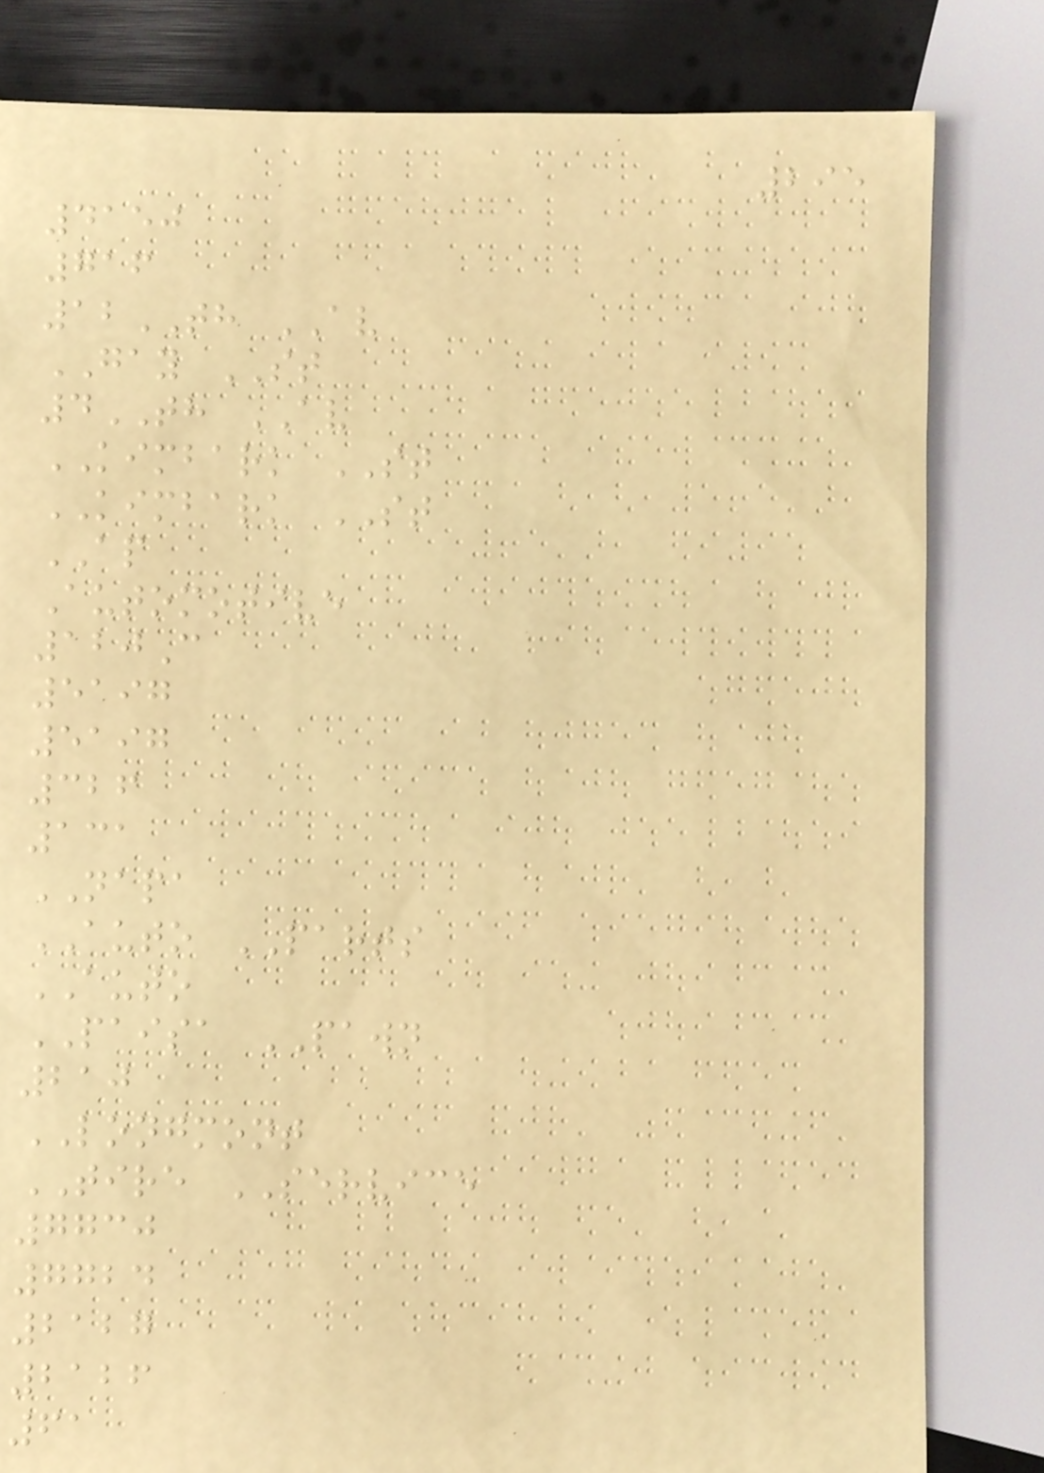295
4150
716
12TH AV
GAY ST
4TH AV
KIMBARK ST
KIMBARK ST
AP
Automotive
120C
5197
5197
326
131
NAPA
AUTO PARTS
AUTO
PAISA PAWN
210
LONGMONT
TIRE SERVICE
7730
7724
2127
2126
61
